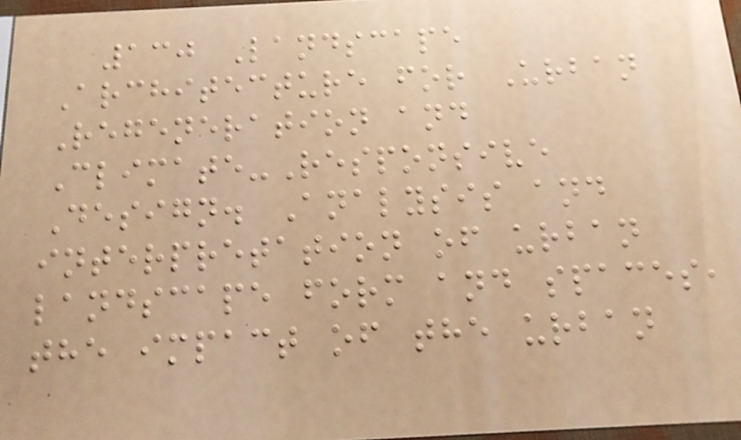130 Landscape
Architecture for Urban
Regeneration and
Climate-Responsive
Design. Analysis and
interpretation of urban
landscape form and spaces,
the impact of the urban
